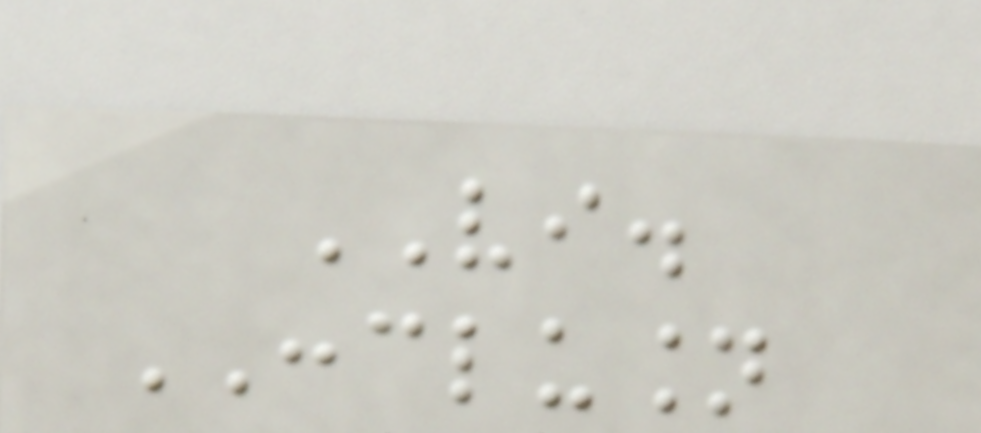VI.
CONCLUSION
